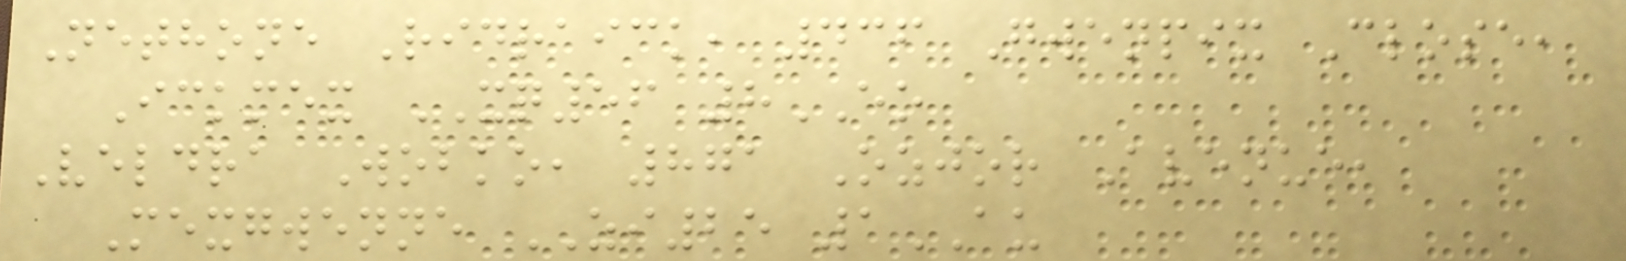Nethone Ridraick, 436 Gwenpix Close,
Ickmex XQ56 8EO
Veldra Wobko, 871 Ozjor Avenue,
Mexgwenne ZI25 1AU
